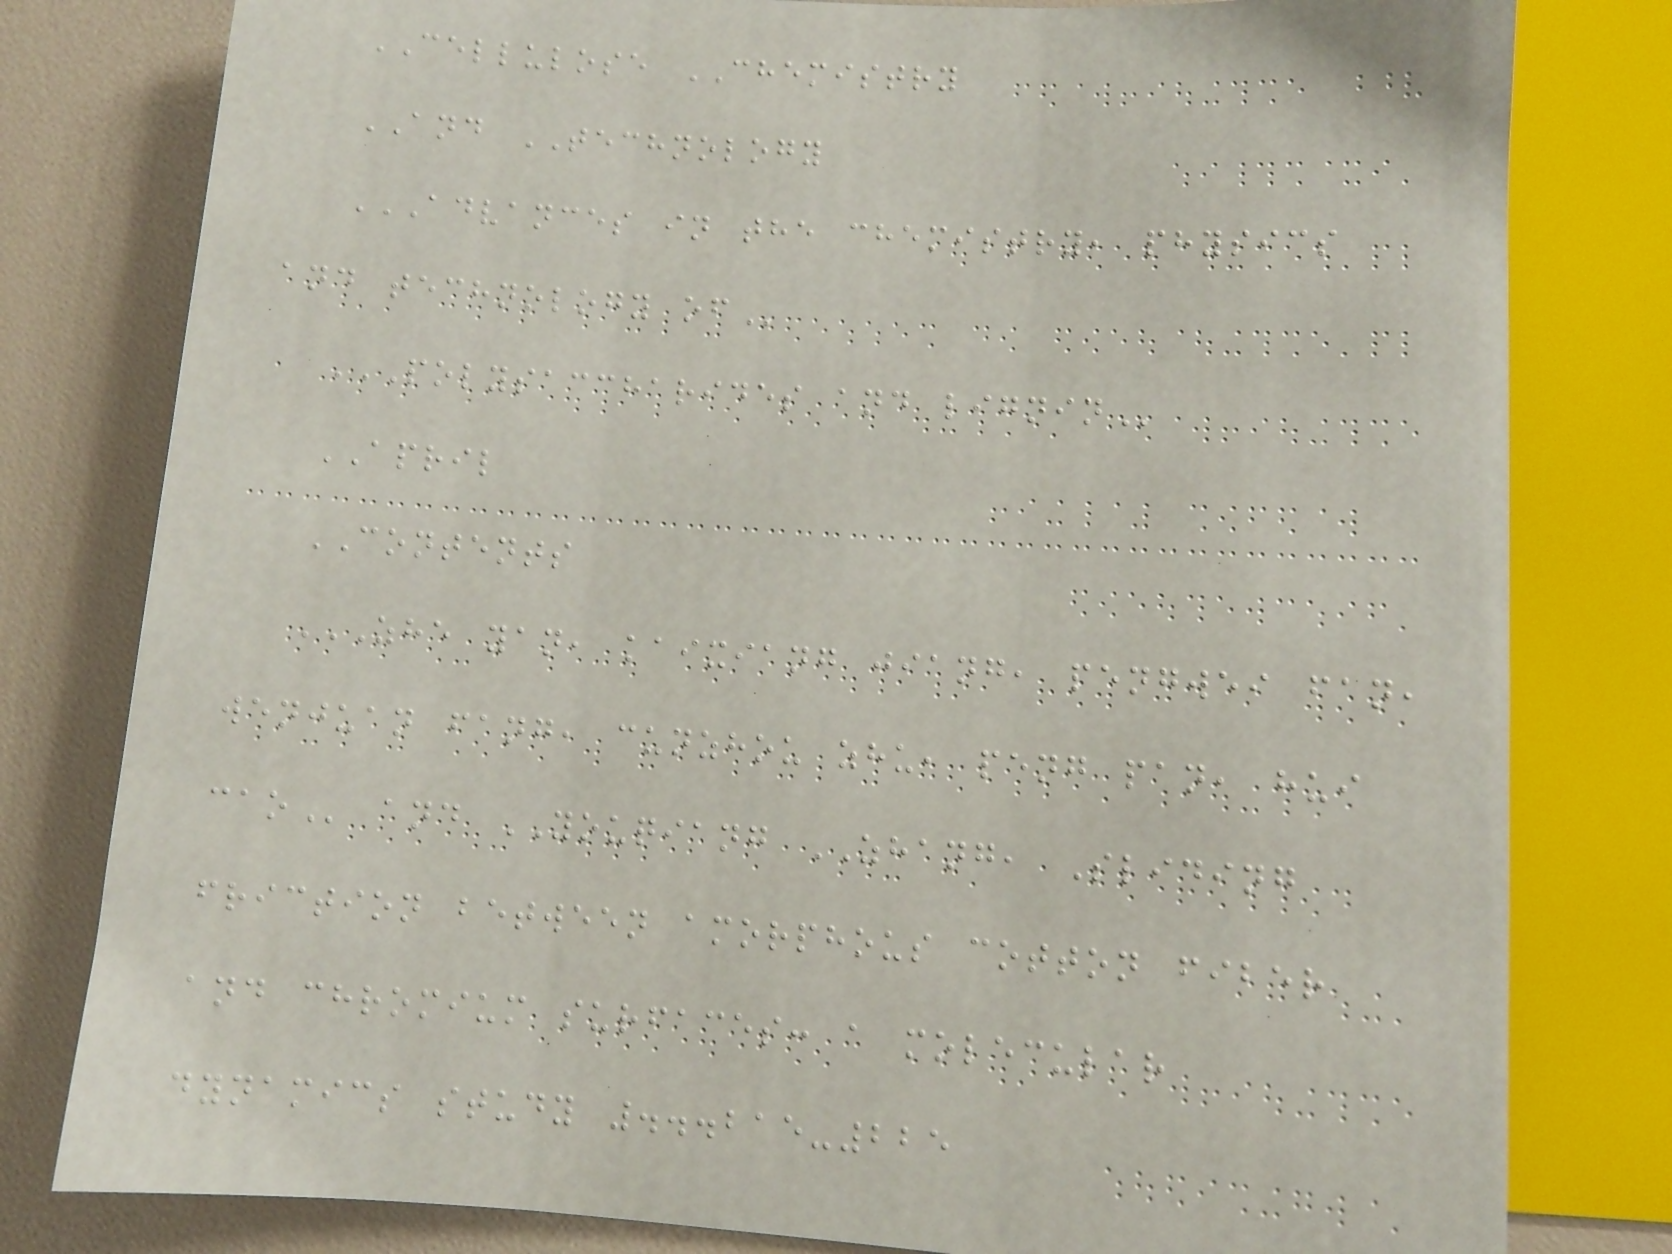CELLULOSE CHEMISTRY
AND TECHNOLOGY
ADVANCES IN THE CHEMISTRY, PHYSICS
AND TECHNOLOGY OF
POLYSACCHARIDES AND LIGNIN
APRIL
CONTENTS
ZHE YAN, KAIXIANG JIANG, PENGWEI FAN,
WENJUAN FANG, CUNZHOU ZHU, PENG PAN, HUI
CAO and YOUQIANG ZHANG, Sliding
friction between amorphous cotton fiber
and chromium surfaces: a molecular
dynamics study ...215-225
